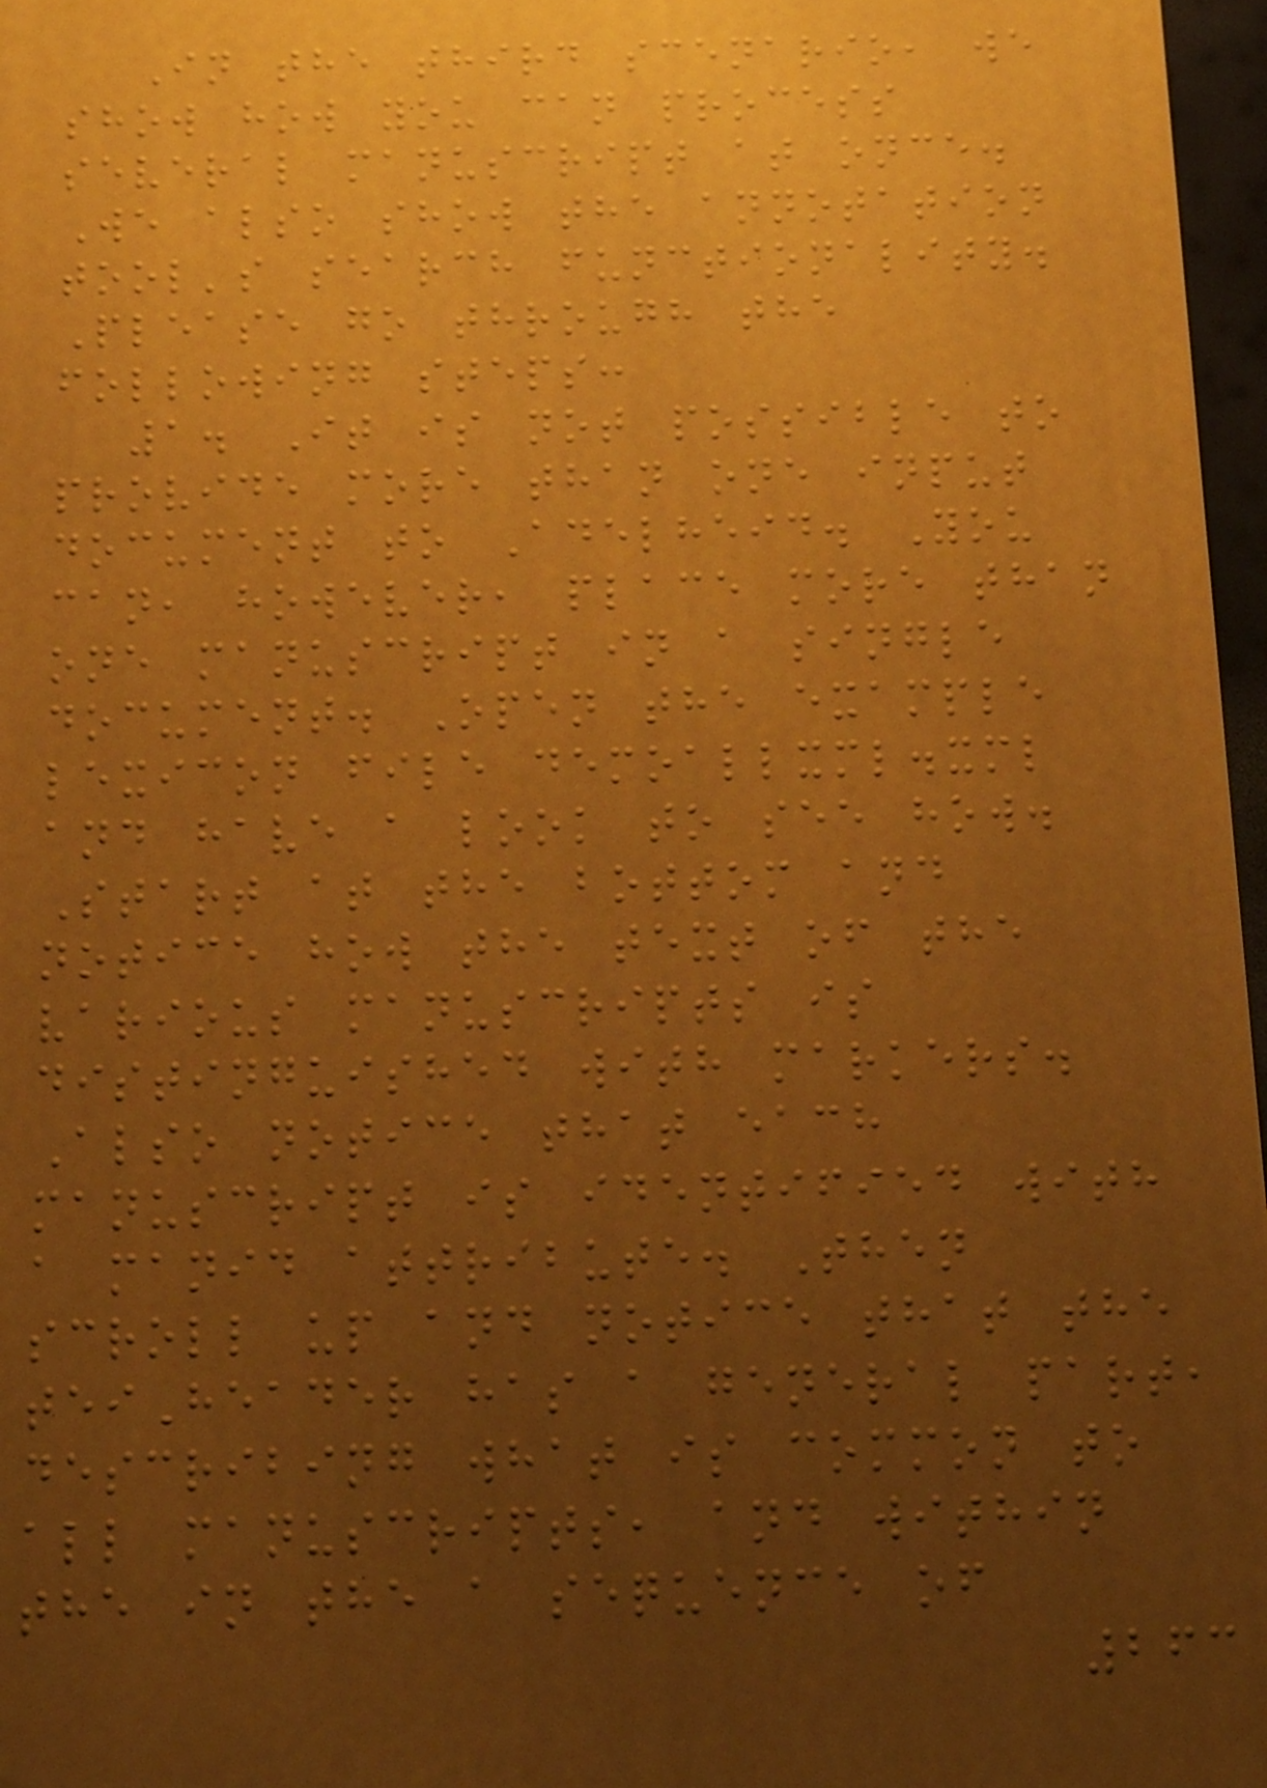In the third scenario, we
show how you can process
several manuscript at once.
We also show the annotation
tool's search functionality.
Please go through the
following steps:
1. It is not possible to
provide more than one input
document to Adelheid. You
can, however, place more than
one manuscript in a single
document. Open the example
lexicon file demoallxml.xml
and have a look to see how.
Start at the bottom and
notice how the text of the
various manuscripts is
distinguished with markers.
Also notice that each
manuscript is identified with
a manid attribute. Then
scroll up and notice that the
teiHeader has a general part,
describing what is common to
all manuscripts, and within
the in the a sequence of
263
